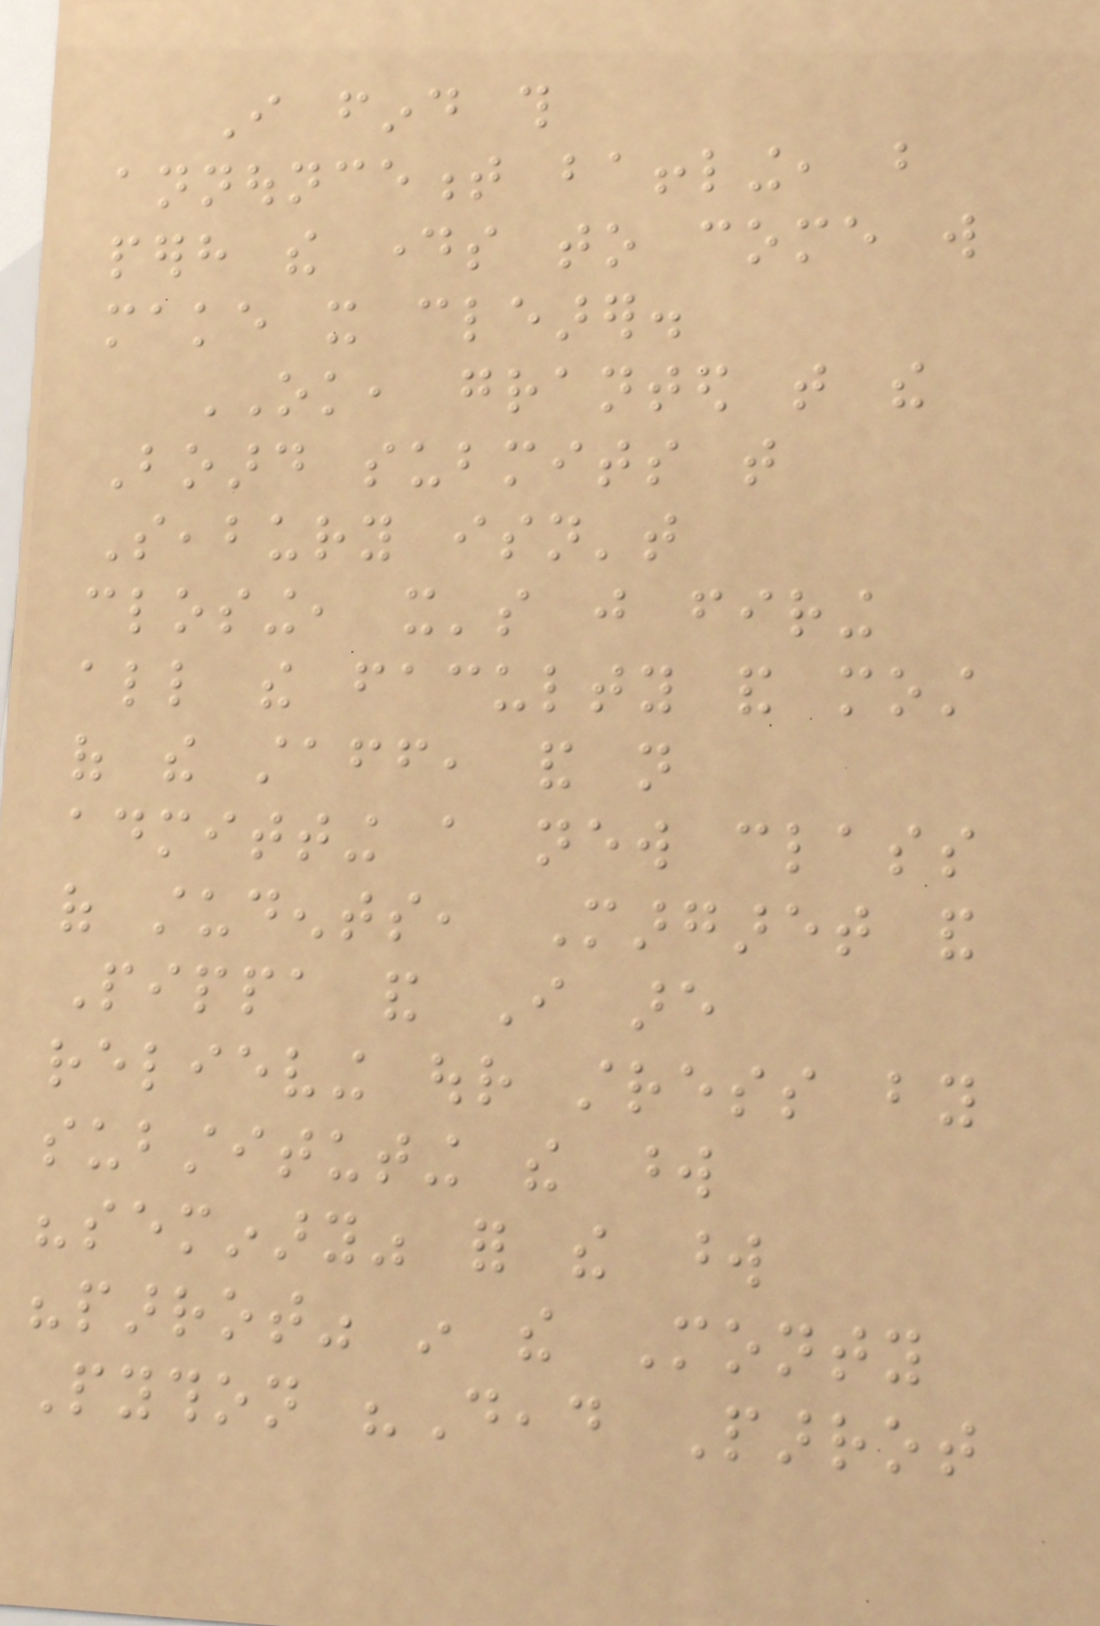I find this
announcement baffling, but
perhaps the days to come will
make it clearer.
OK, granted that the
Board submits that
Seabury isn't
closing, it's just firing
all the faculty and most
of the staff, and not
admitting a new class
of students, Margaret and
Pippa and I are
relieving our stress by
substituting the word
"seminary" for the word
"parrot" in the Monty
Python "Dead Parrot
